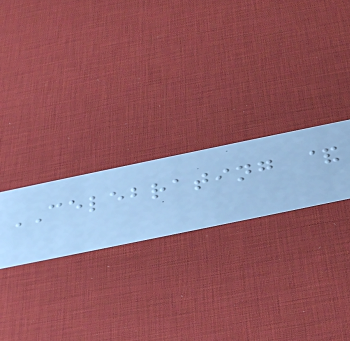CELEBRATING &
